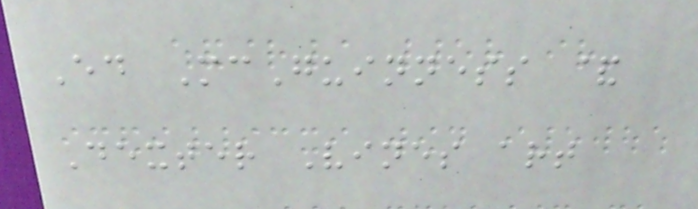Ed McGuinness &
Dexter Vines art
